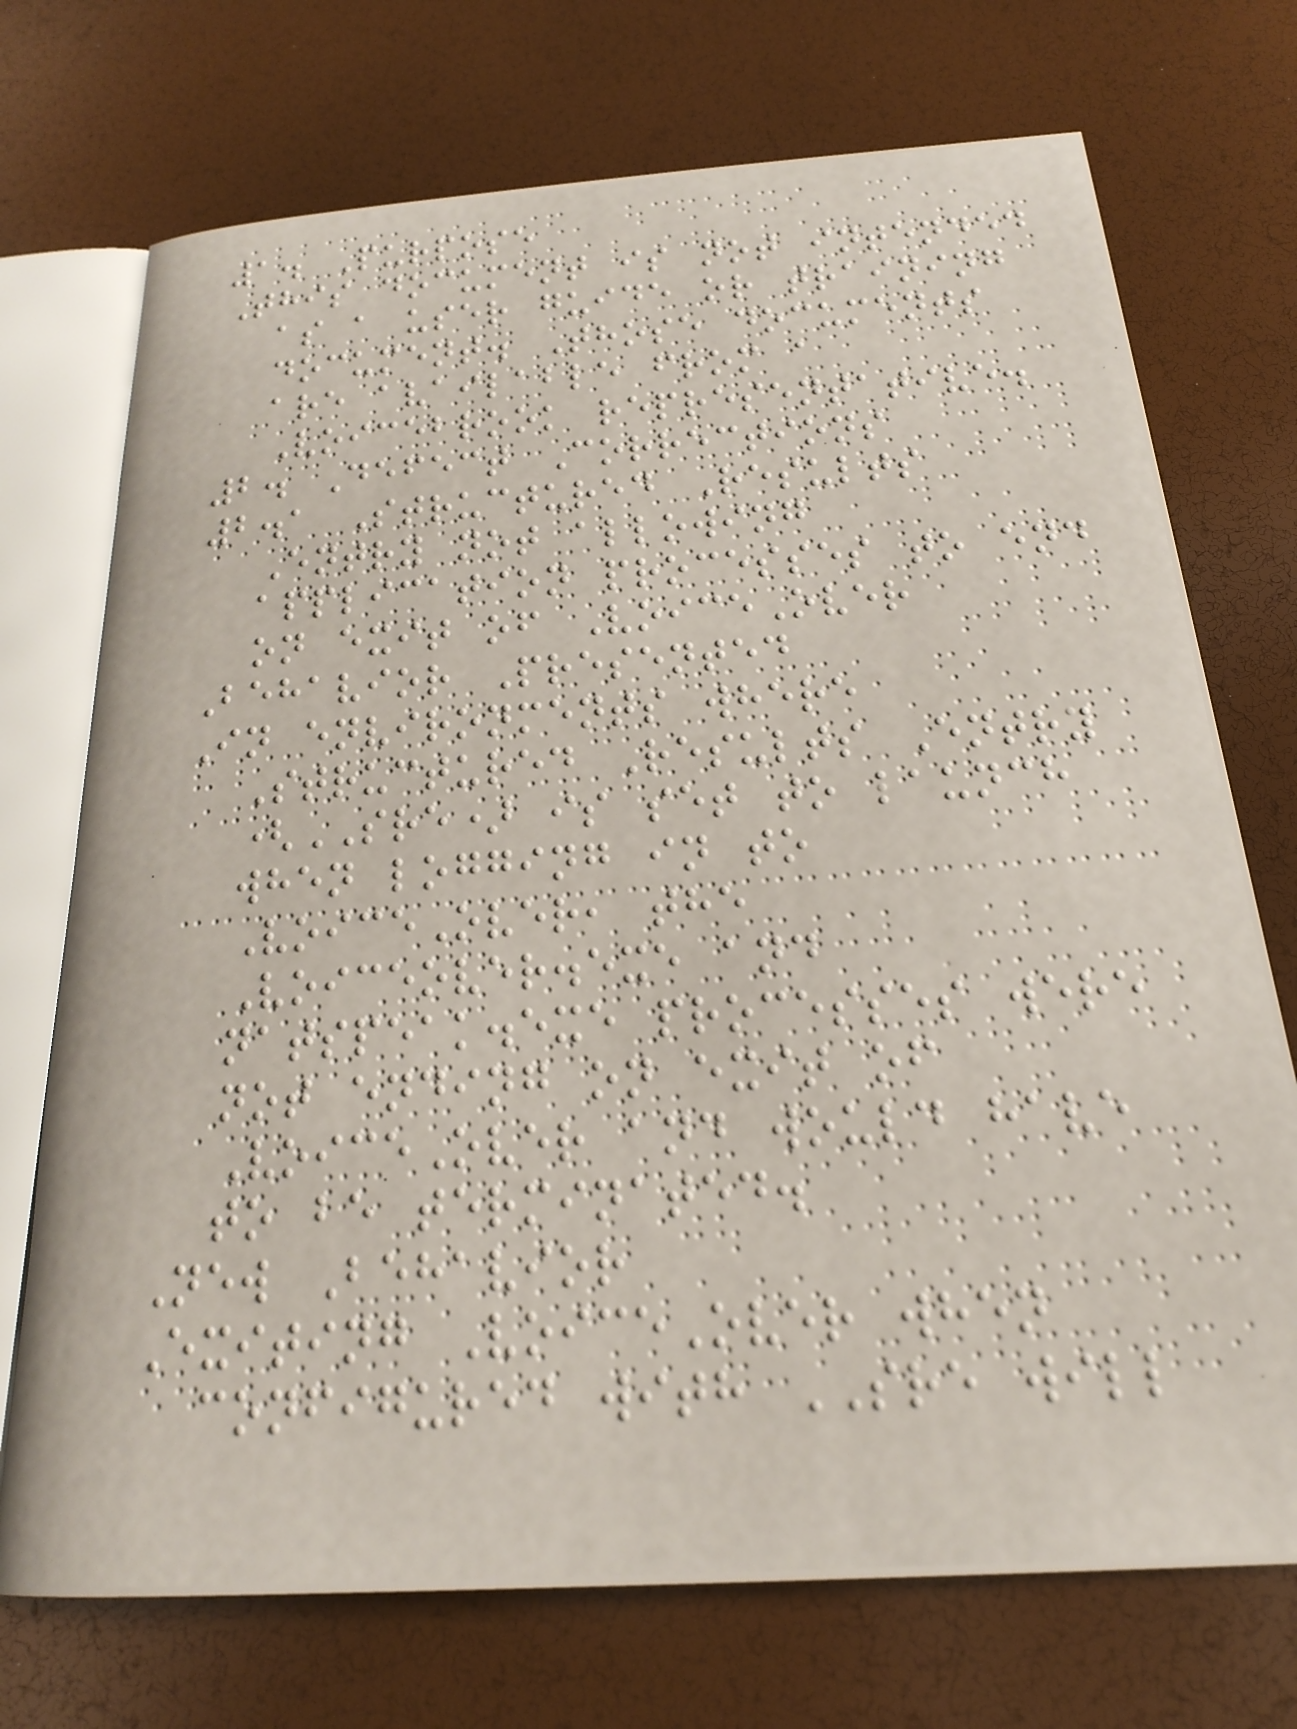1. Purpose
This document is not intended
as a user guide or training
document. Those documents
are available from a
Voicebrook representative.
2. Defect Corrections
2.1 Structured Results
Entry not allowing
application processes to end
on exit of VoiceOver
Behavior Presented
In environments where
Structured Results Entry
(SRE) is set to launch
when logging in to
VoiceOver, the
Voiceover.exe and
natspeak.exe processes were
not ending on exit of
VoiceOver and would have
to be terminated.
New Behavior
Exiting VoiceOver when
configured with SRE will
